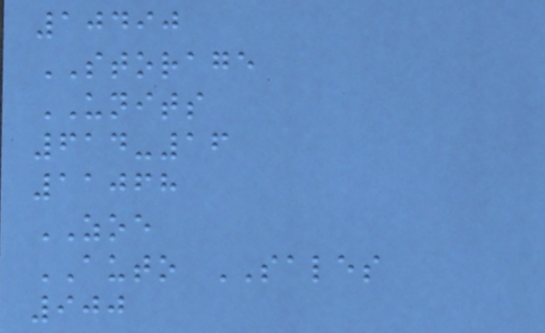10490
STORAGE
UNITS
614-16
11068
ZOE
AUTO SALES
900
